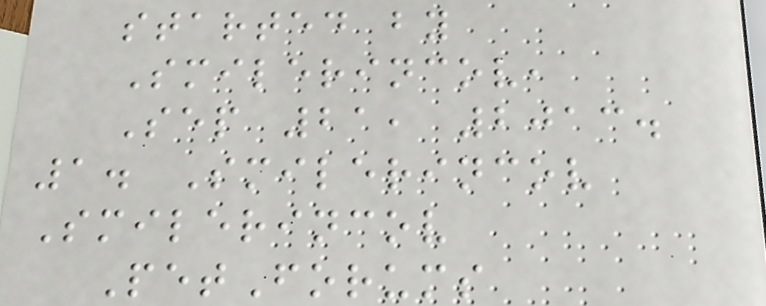started by
Smilerincov,
Sep 21, 2013.
1. Smilerincov
Smilerincov
PetForums
